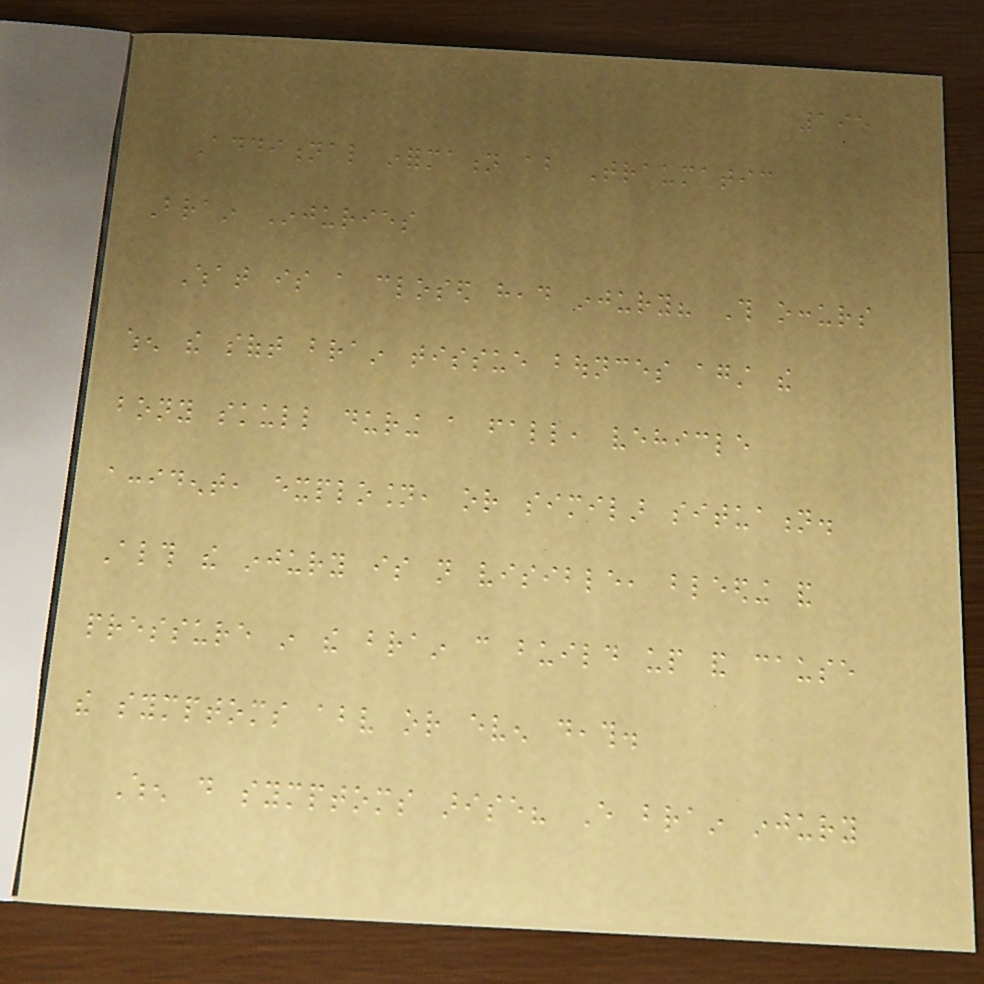195
Additional information about Traumatic
Brain Injuries
What is a closed head injury? This occurs
when the soft brain tissue bounces against the
bony skull during a fall, vehicle
accident, explosion, or similar situation.
Although the injury is not visible, bleeding and
pressure in the brain can build up and cause
the symptoms above or even death.
When do symptoms arise? Every brain injury
